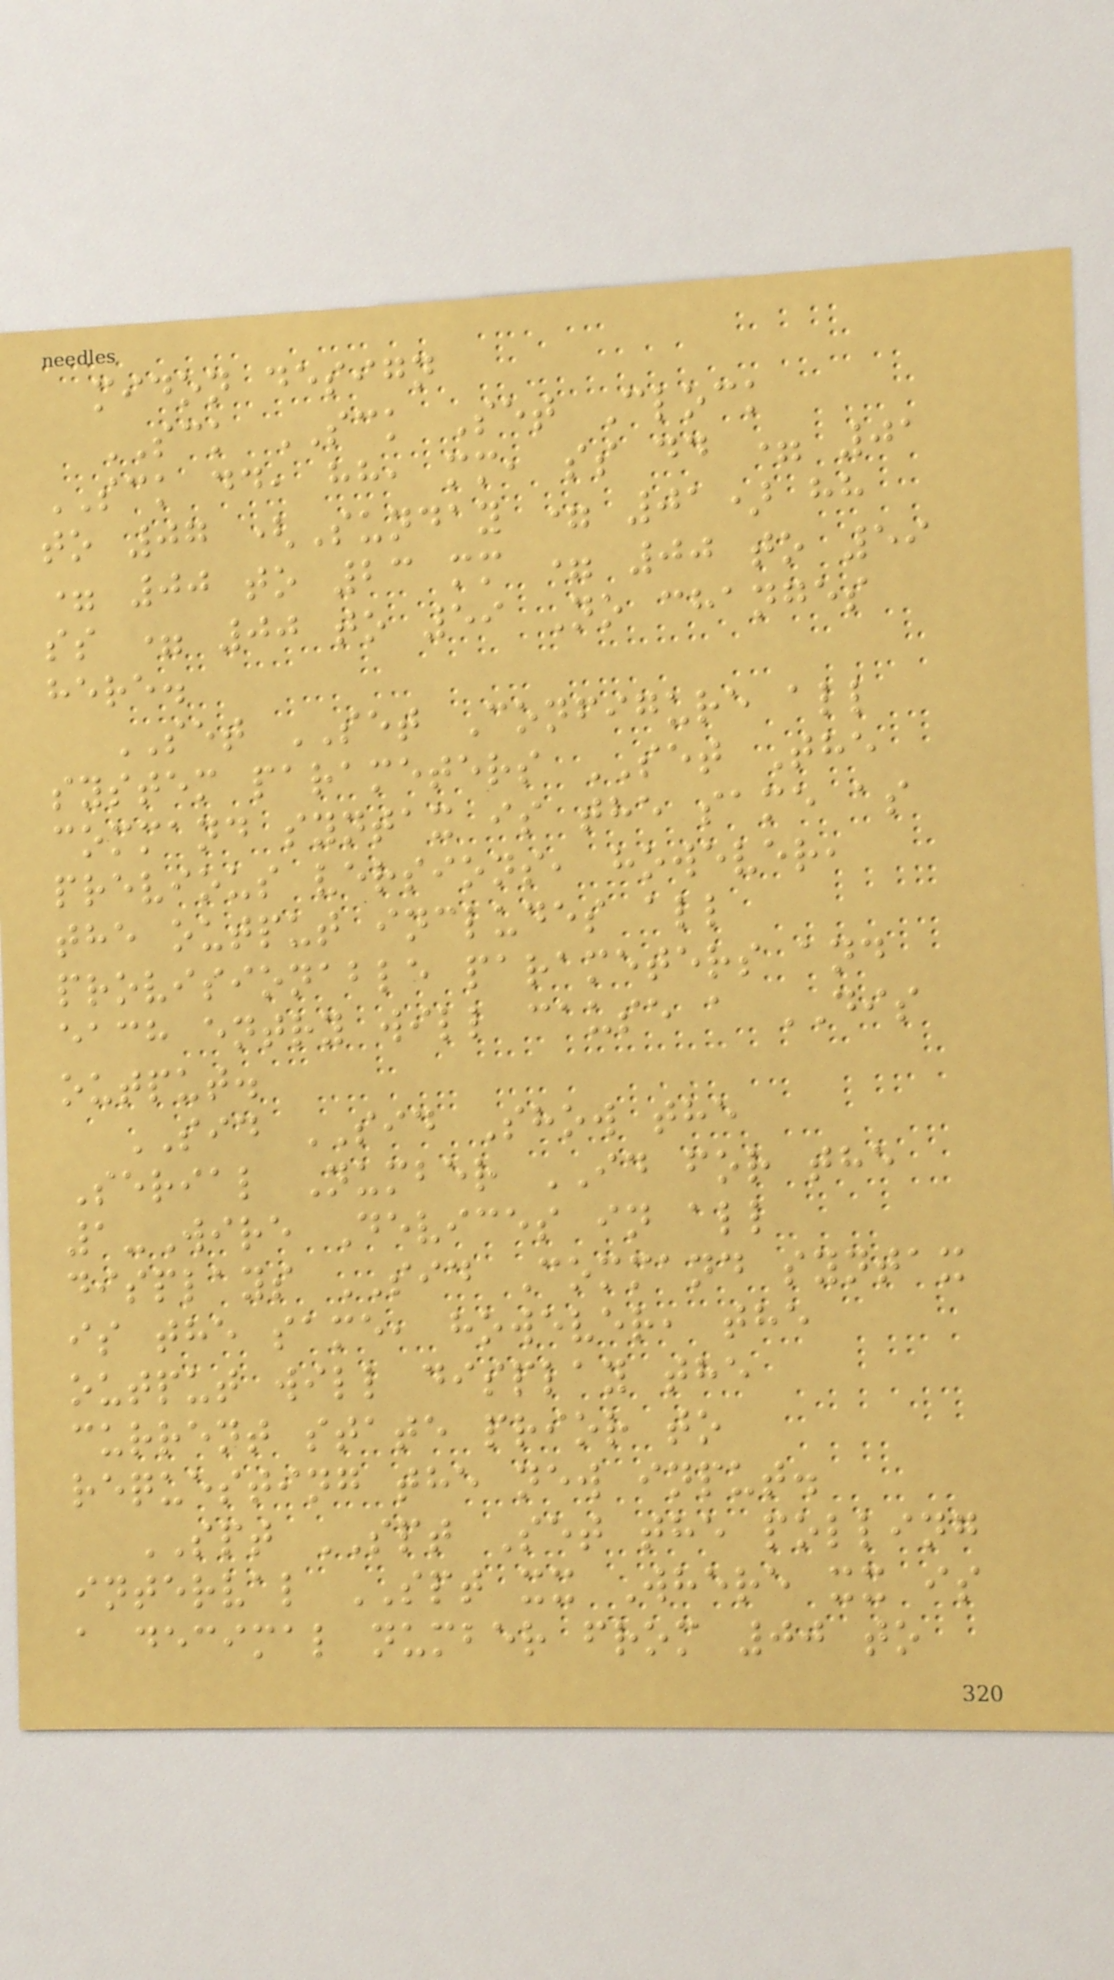midon design
SCK SCK Set Clock
SCK dd, hh, mm, ss dd = 01
to 07 (Sunday = 01) hh
= 00 to 23 mm = 00 to 59
ss = 00 to 59 No changes
here.
SET SET Configure all
system parameters SET The
command syntax is the same as
previous versions, however,
the output includes all
provisionable parameters and
each entry will cause a DIS
output.
SID SID Show the
Serial Number ID for the
1-Wire Devices in all
displays SID Command syntax
is the same, however, the
output will display the
current state prior to
requesting the new input.
SPT SPT Set the polling
interval SPT xx Where xx is
a decimal number from 00 to
